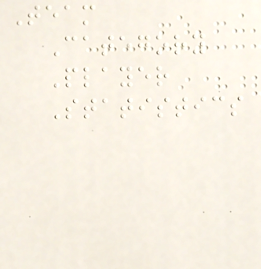Team
Category
Player
Statistics
